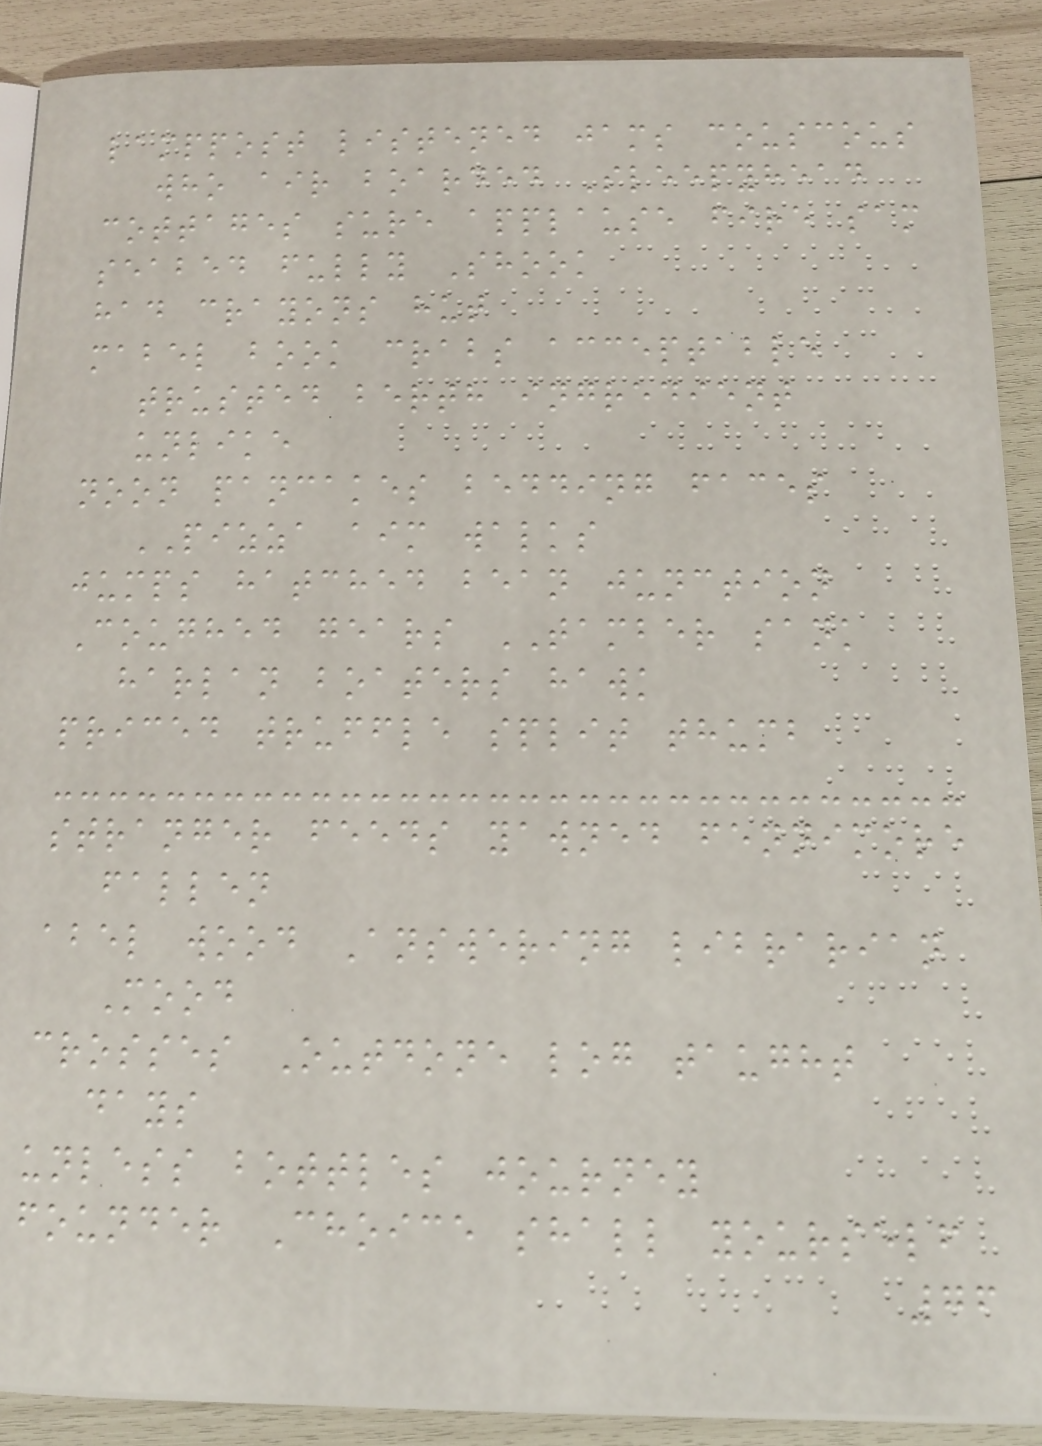lamppost listened jams couscous
who air boarded Sleepyhead
cottages sure applause fire sam
seabed fully Shook
had crayons hut
mabel book crabs acceptable
trusted berth ingredient
unlike
noon pancakes bedding faces
PIZZA aim walks
jumps hatched bean junction
Coughed gears TAMBER sank
harlan boaters hawk
priced truffle split thumb
stranger feeds yawned fennimore
fallen
abel wood Answering librarian
Mood
crosses Outdone log taught
days
unless bottles journey
founder Choice shall yourself
76
